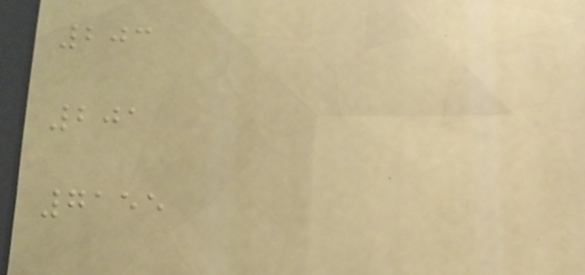203
201
7155
